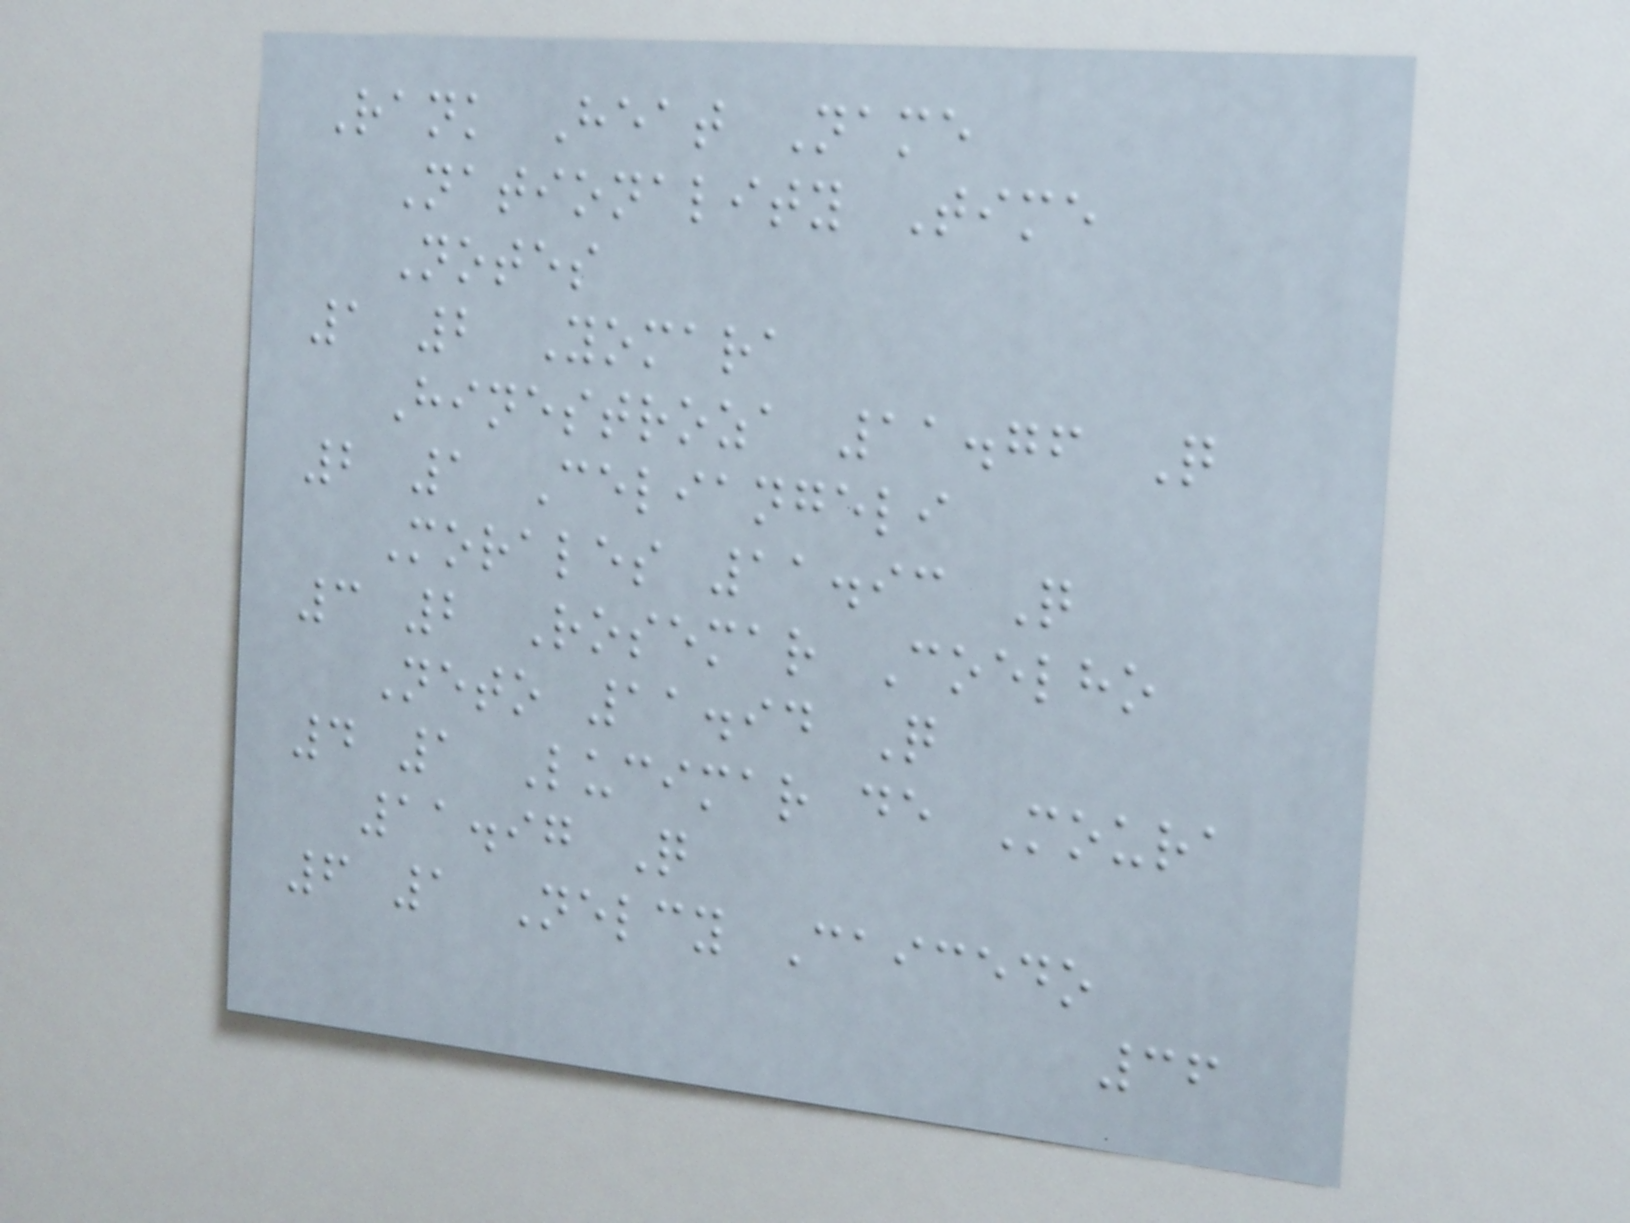Rank Heat Name
Nationality Time
Notes
1 2 Yomara
Hinestroza 11.76 Q
2 1 Celiangeli
Morales 11.93 Q
3 2 Rosemar Coelho
Neto 11.94 Q
4 1 Lucimar de Moura
11.97 Q
6 1 Nelcy Caicedo
36
